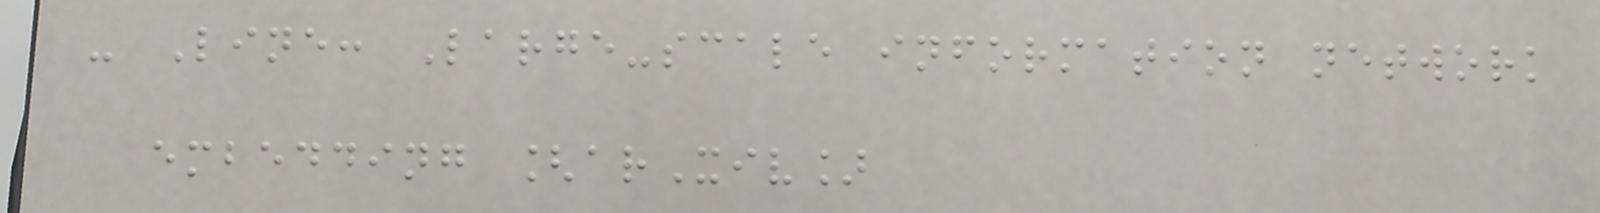- Line: Large-scale information network
embedding [arXiv]
